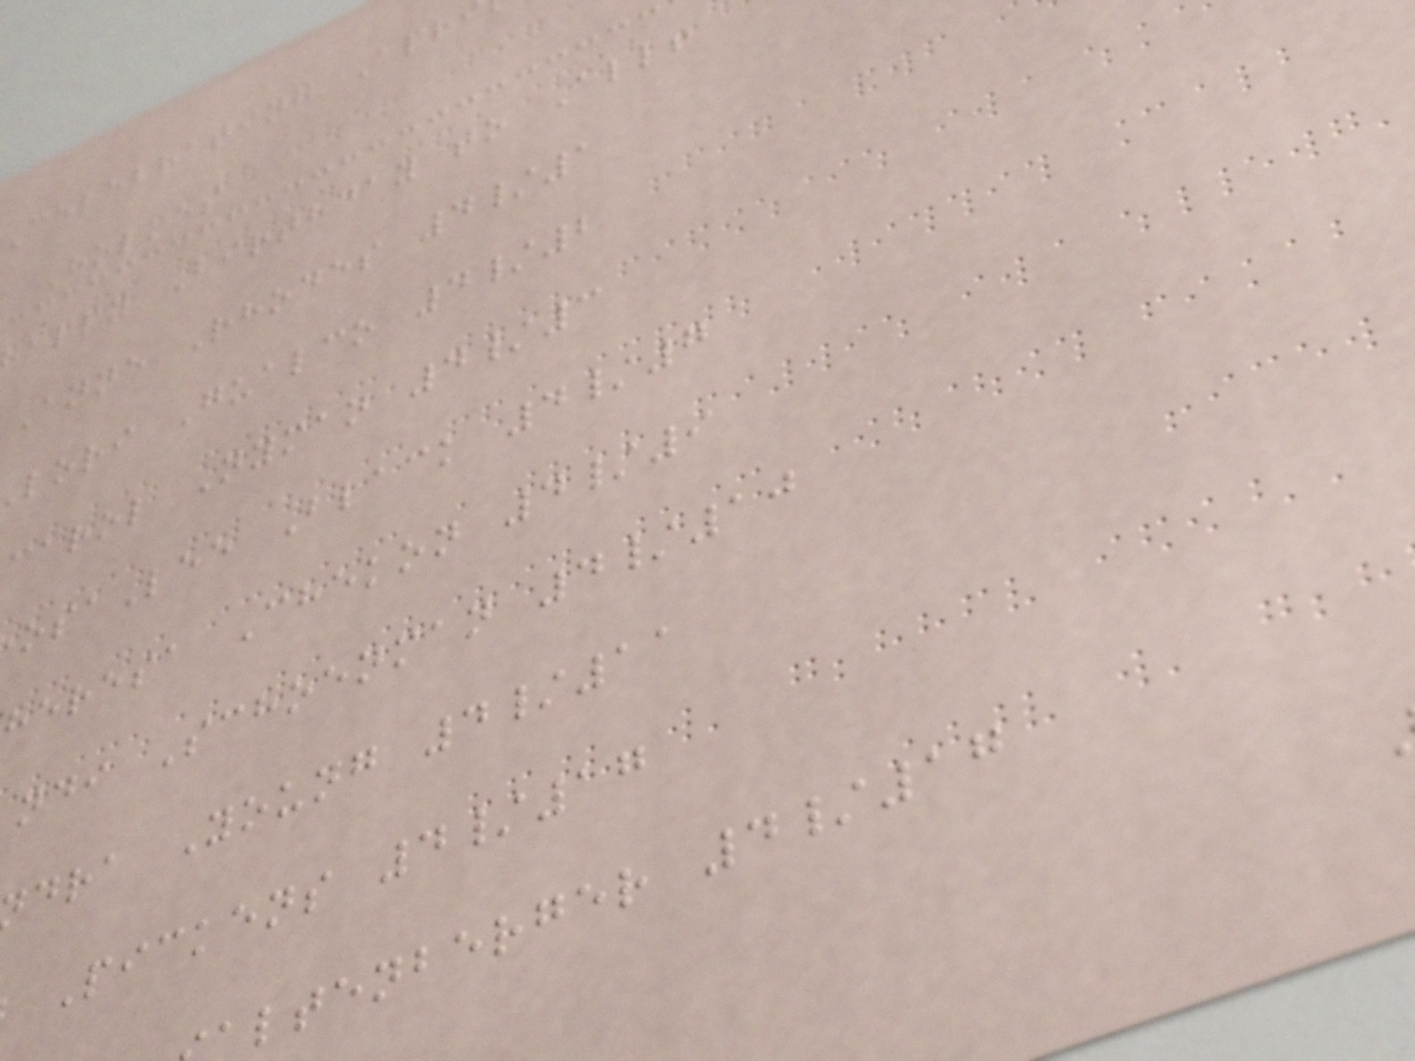Celebrating Apr
Holmes
appy Birthday to All!
Anne Rhodes 4/1
lori Gualco 4/2
carol Nyman 4/3
osaLee Black 4/7
heresa Chekon 4/9
ndi Schoenman 4/10
dra Young 4/11
Pickens 4/17
ltenberger 4/17
